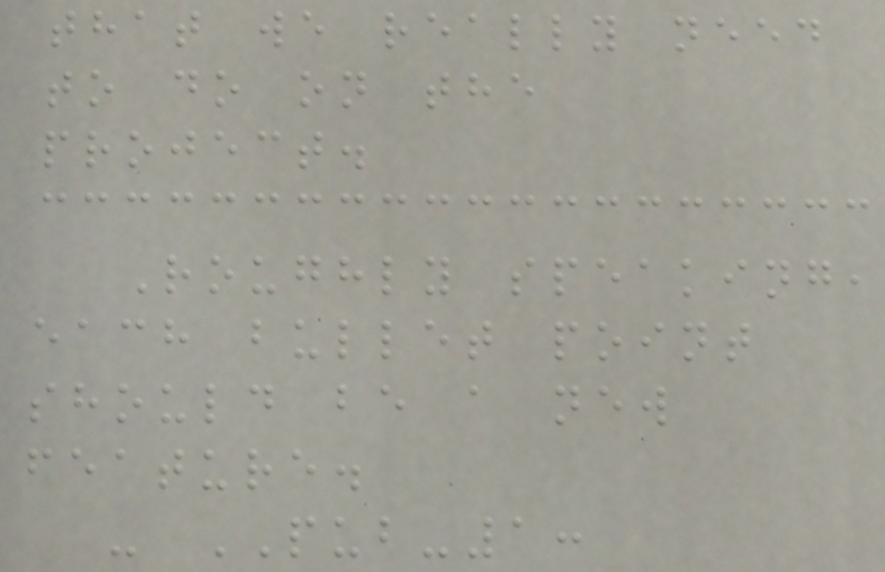that we really need
to do on the
project.
Roughly speaking,
each bullet point
should be a new
feature.
- PUB-1:
